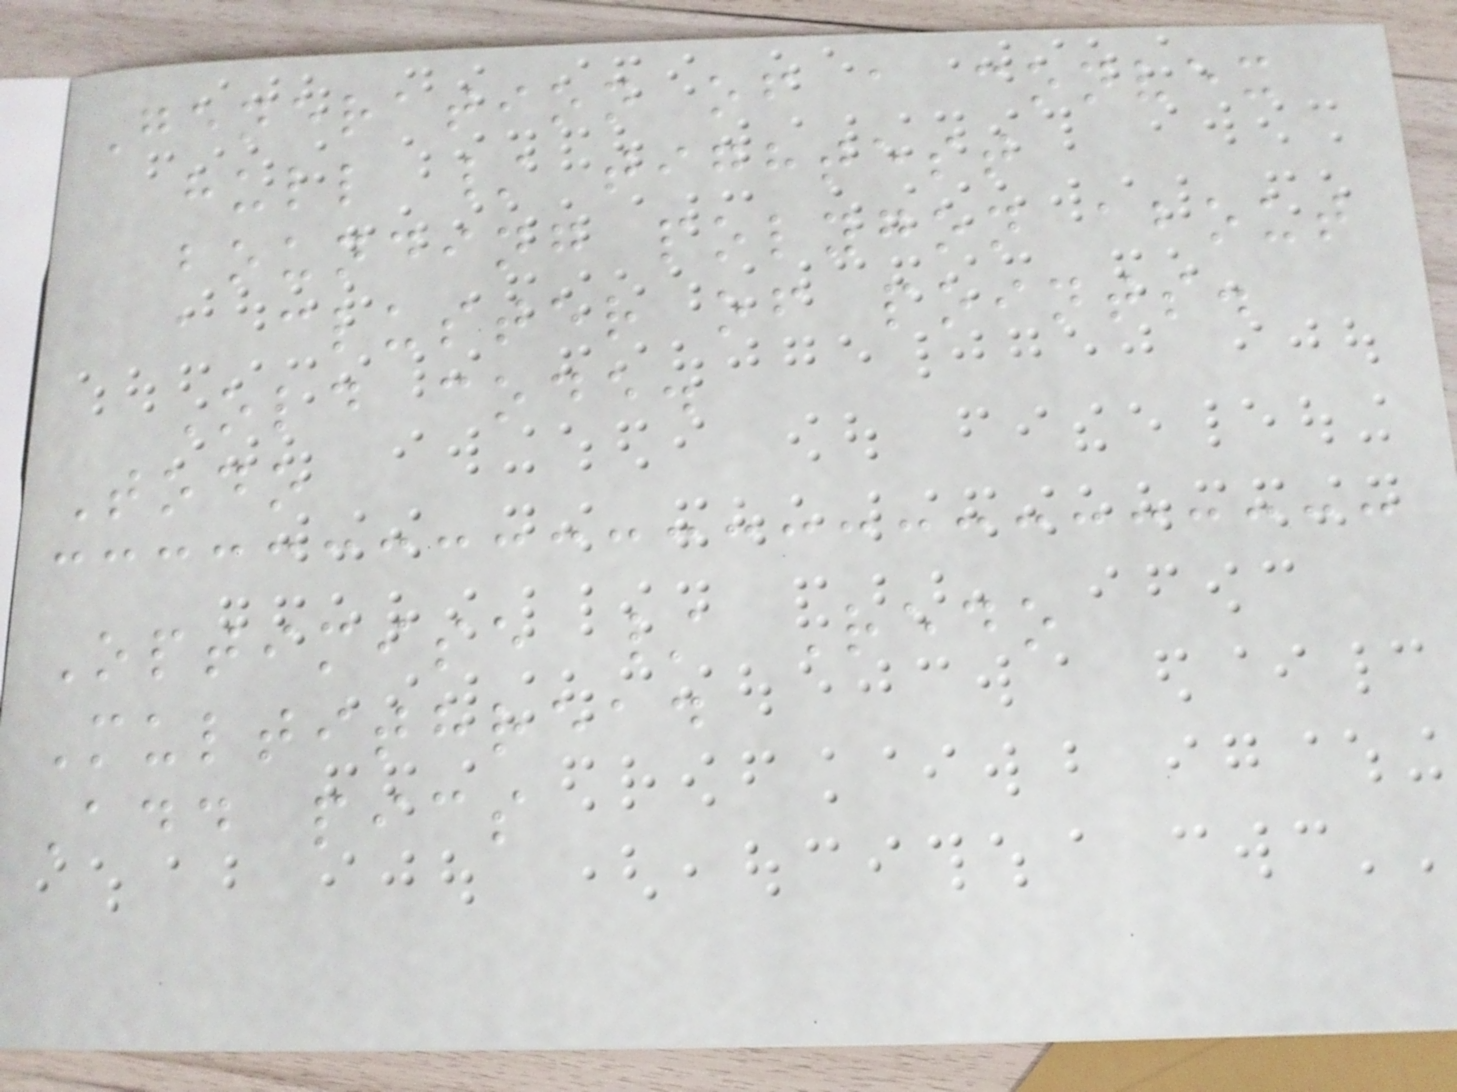Generation of a convex
hull / tightest
bounding polygon about
a cluster of points.
Old code.
Todo
Optimise / Redo
Multithread
Add pics
